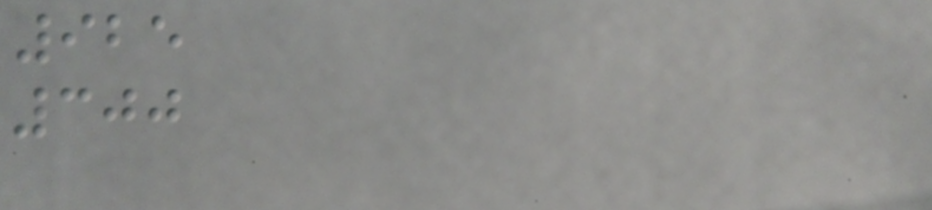925
300
